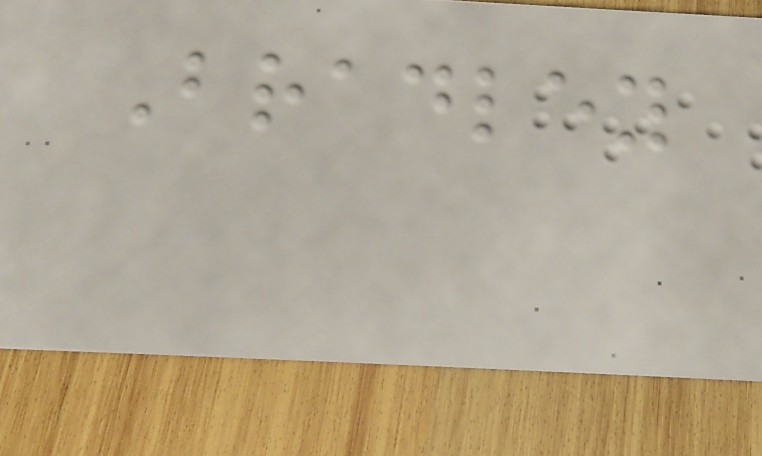Bradley
